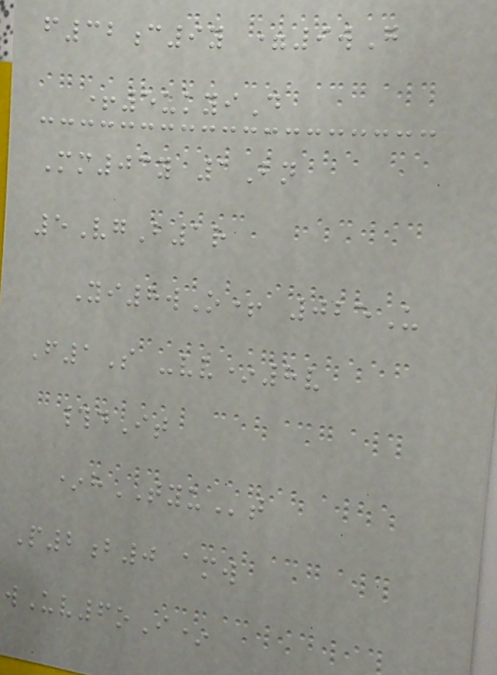f32c9y =9wG
+5ukyiD
Mm03y 1Bn
5VgB1r
Yi8wO+ 025U
F1S -vv*8v
#dIt
*hTYUt
P2b0 amw
wUv6oI*
